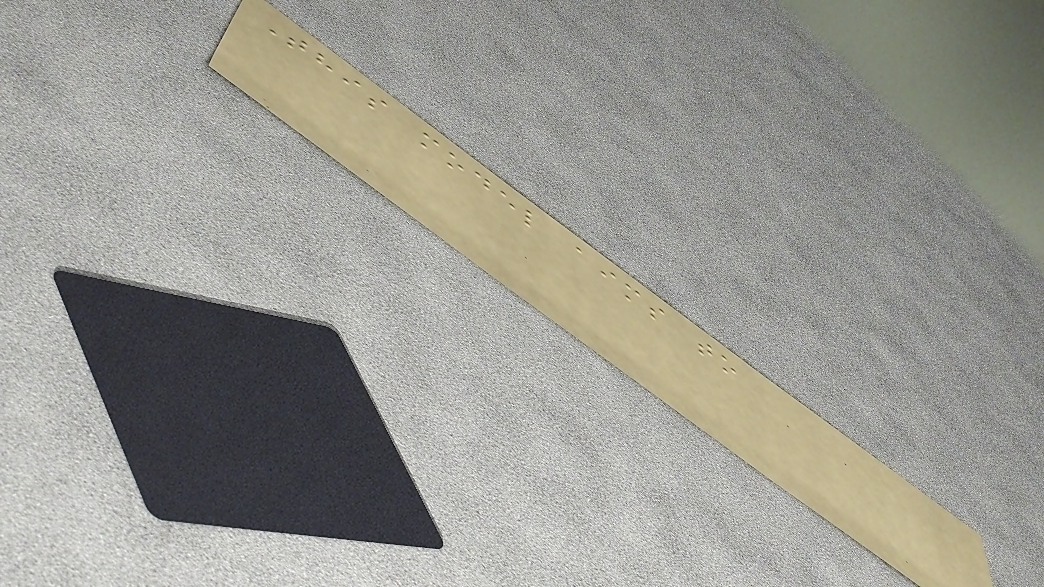This model aims to
